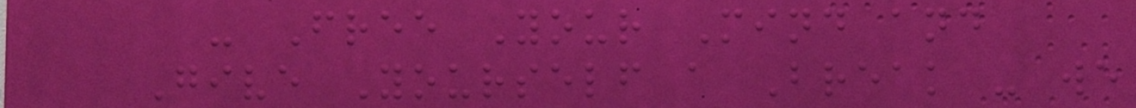- Free Your Mind and
Give Yourself a Break - we
